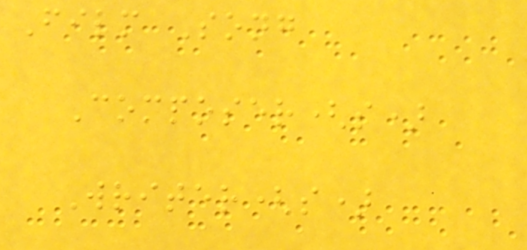Film Song
Composer(s)
Writer(s)
